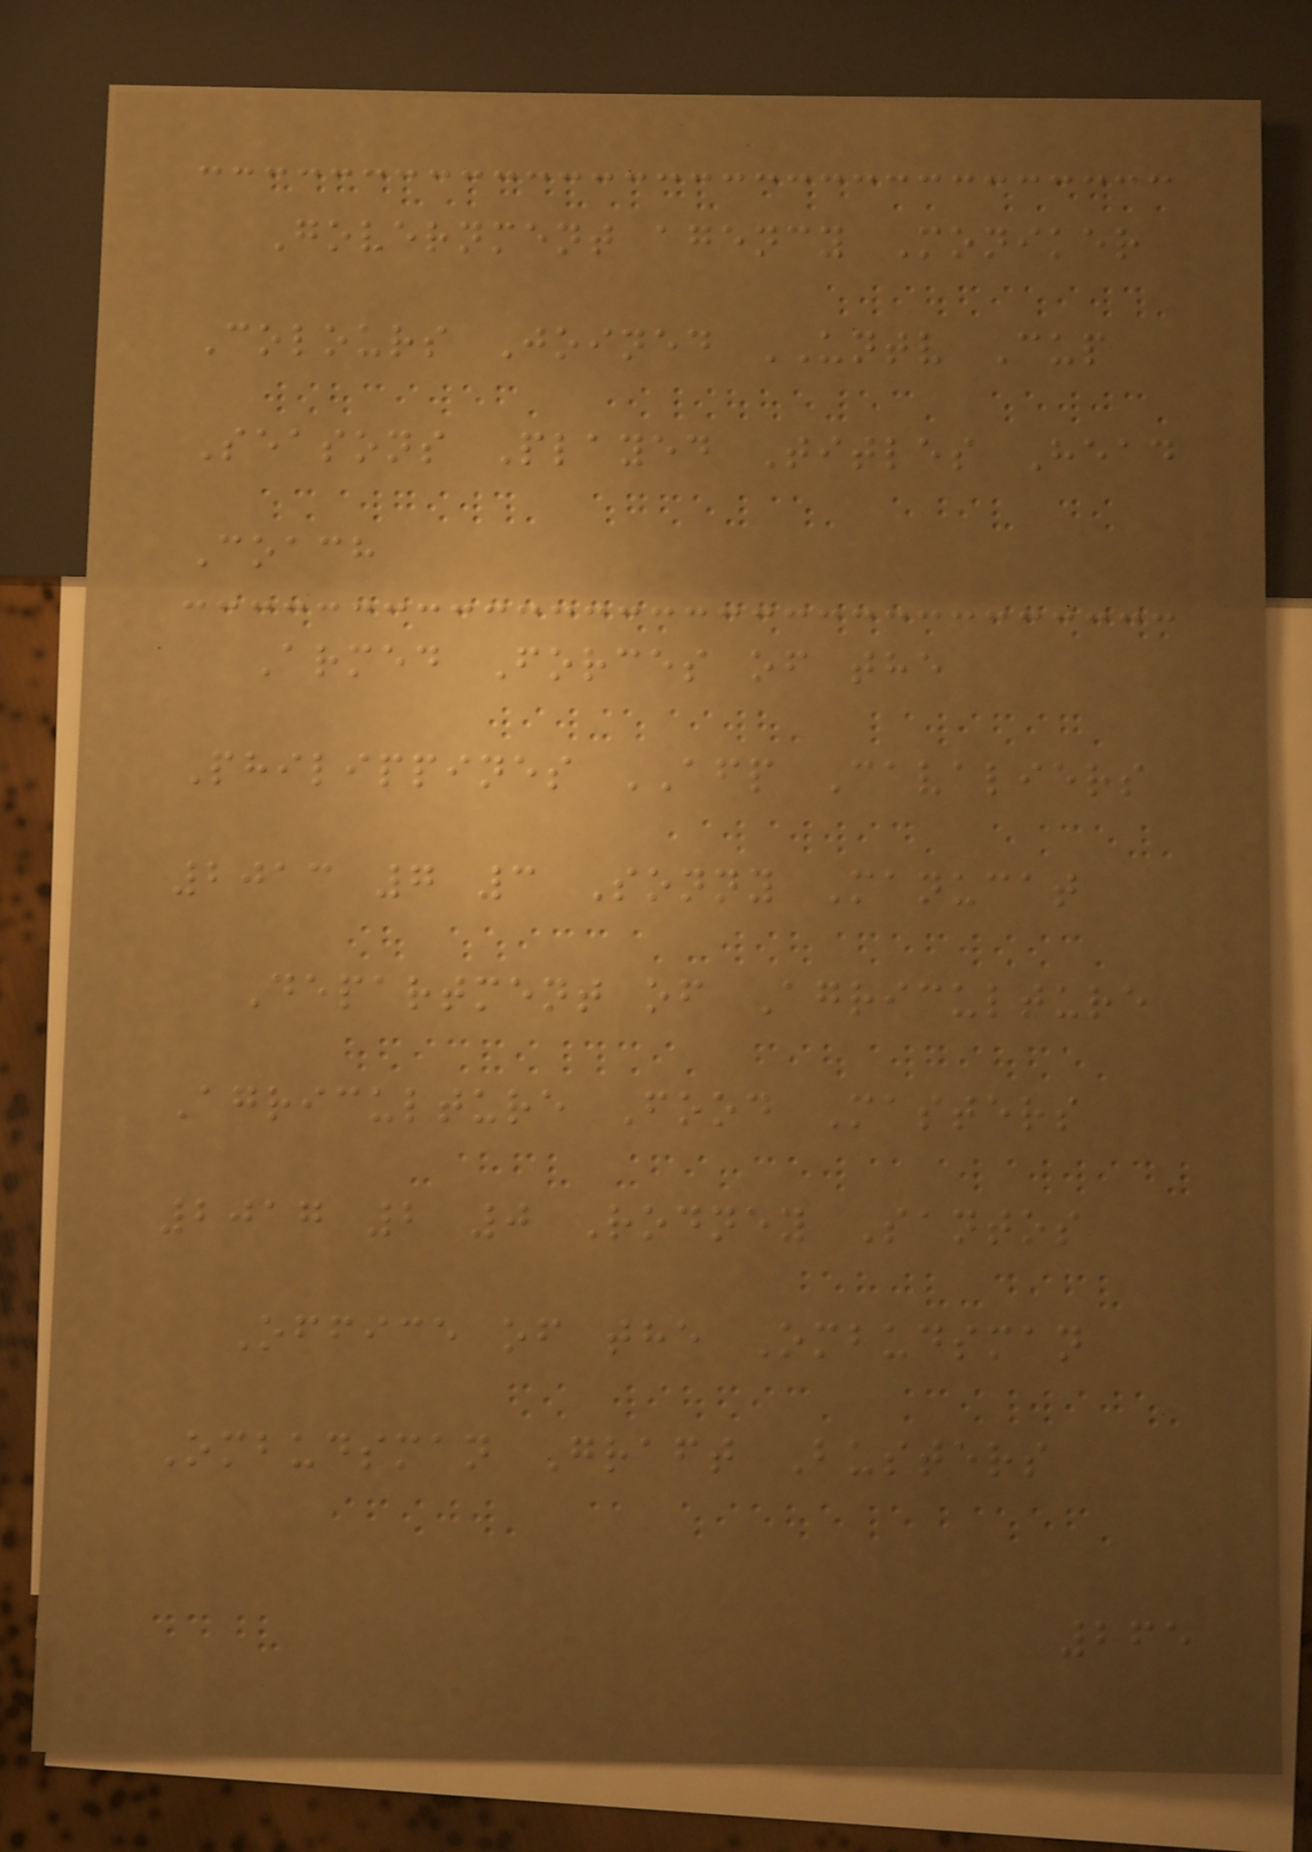Government agency Moniker
Colours Joined UNTV Cup
Seasons Played Titles Head
Coach
Armed Forces of the
Philippines AFP Cavaliers
2013 7 3 Sonny Manucat
Department of Agriculture
Agriculture Food Masters
2017 2 0 Rodney Santos
Office of the Ombudsman
Ombudsman Graft Busters
265
